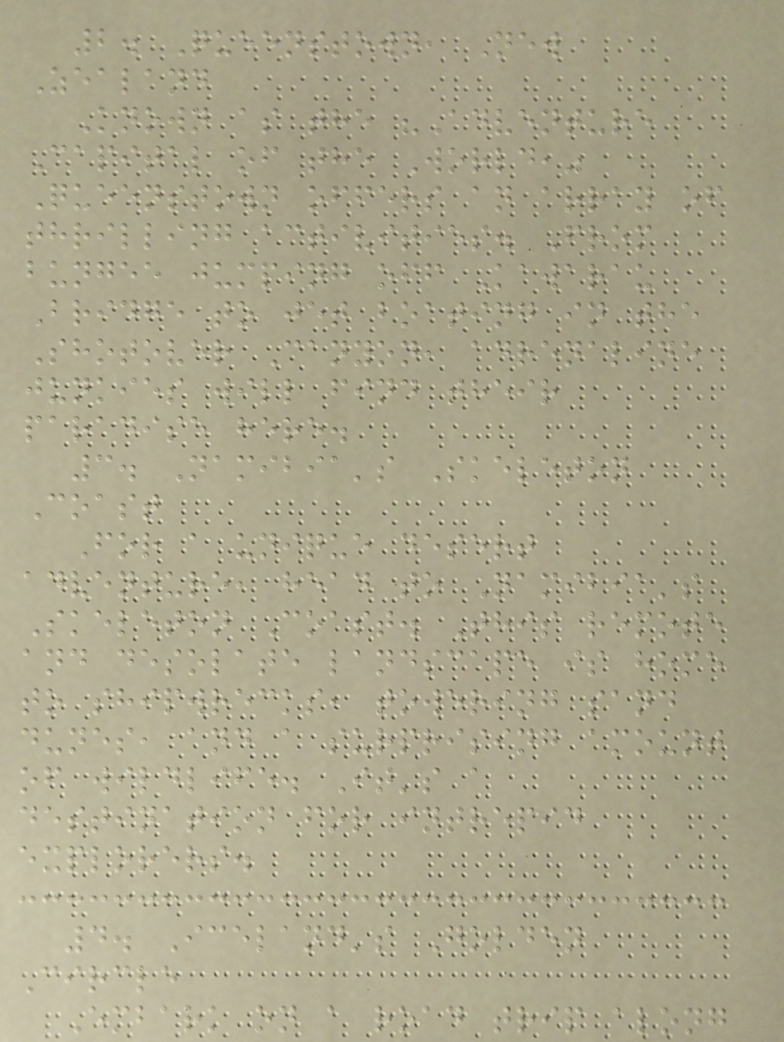2. Queenstown, New
Zealand
Known as the "Adventure
Capital of the World,"
Queenstown offers an array of
thrilling activities. From
bungee jumping off Kawarau
Bridge to jet boating in the
Shotover Canyon, adrenaline
junkies will find their
paradise here.
3. Namibia's Skeleton
Coast
For a unique desert
adventure, head to Namibia's
Skeleton Coast. This remote
and desolate landscape is home
to shipwrecks, towering sand
dunes, and a surprising amount
of wildlife. It's a
destination for intrepid
explorers.
4. Iceland's Golden
Circle
Embark on a road trip along
